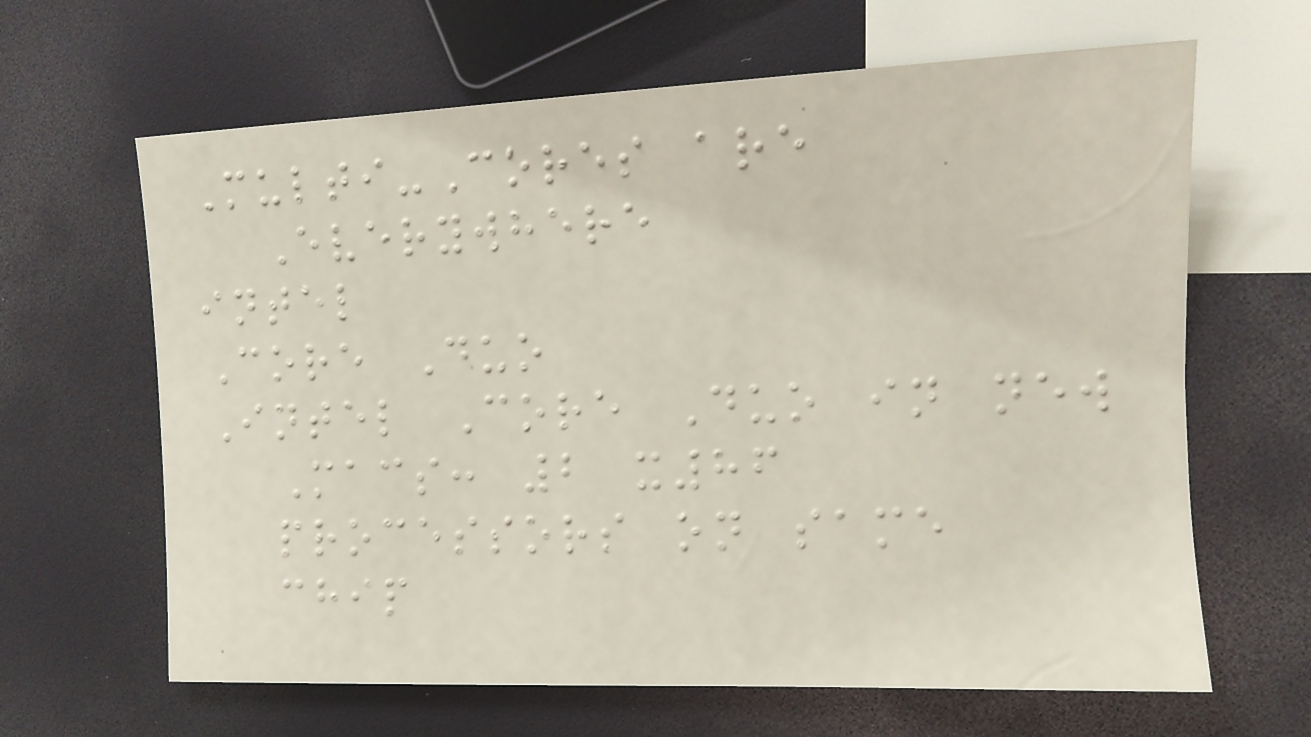Multi-Cores are
Everywhere
intel
Core Duo
Intel Core Duo in new
Macs: 2 x86
processors on same
chip
